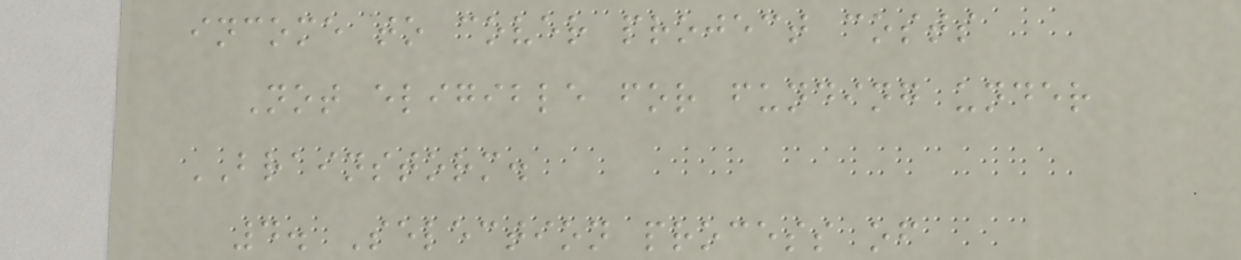income to cover project costs
Not eligible for funding under
BRAINSTORM.
4. Selection process of
